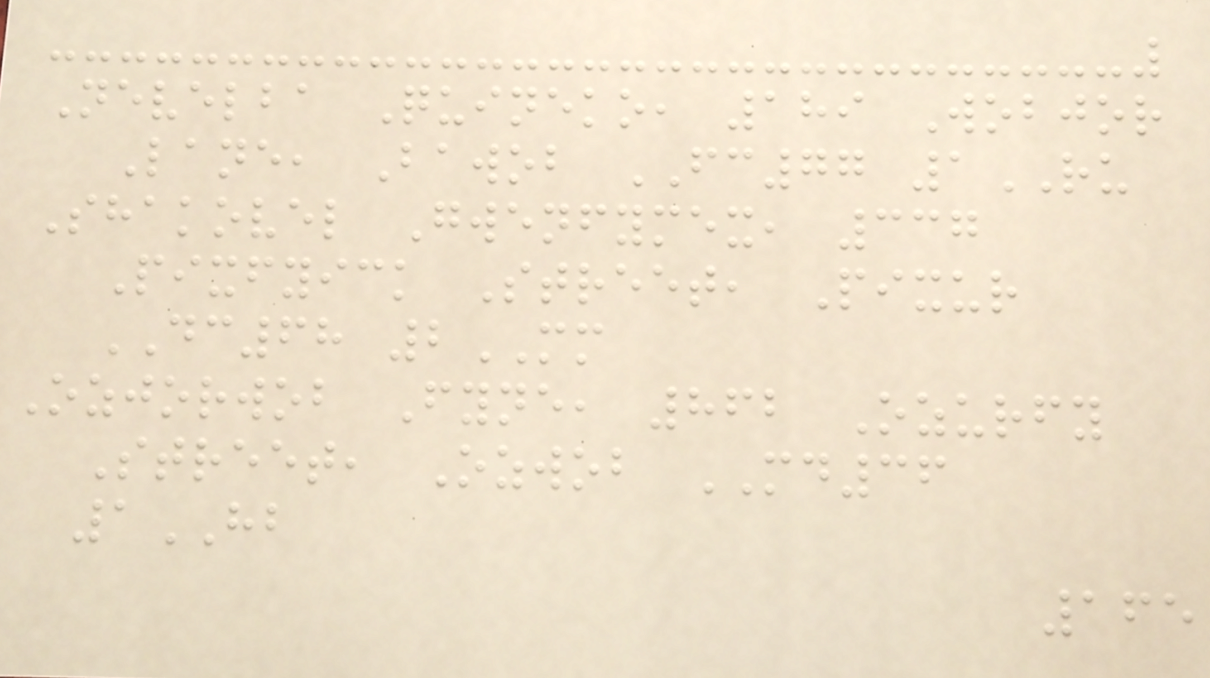Nevelba Quineko, 189 Wobjor
Lane, Bawob FC77 1RU
Shakovel Gwenfymex, 337
Pixfyick Street, Pixur
DC68 2MM
Ozjorwob Fyne, 862 Ozurfy
Street, Ozwob MD36
1HB
165
